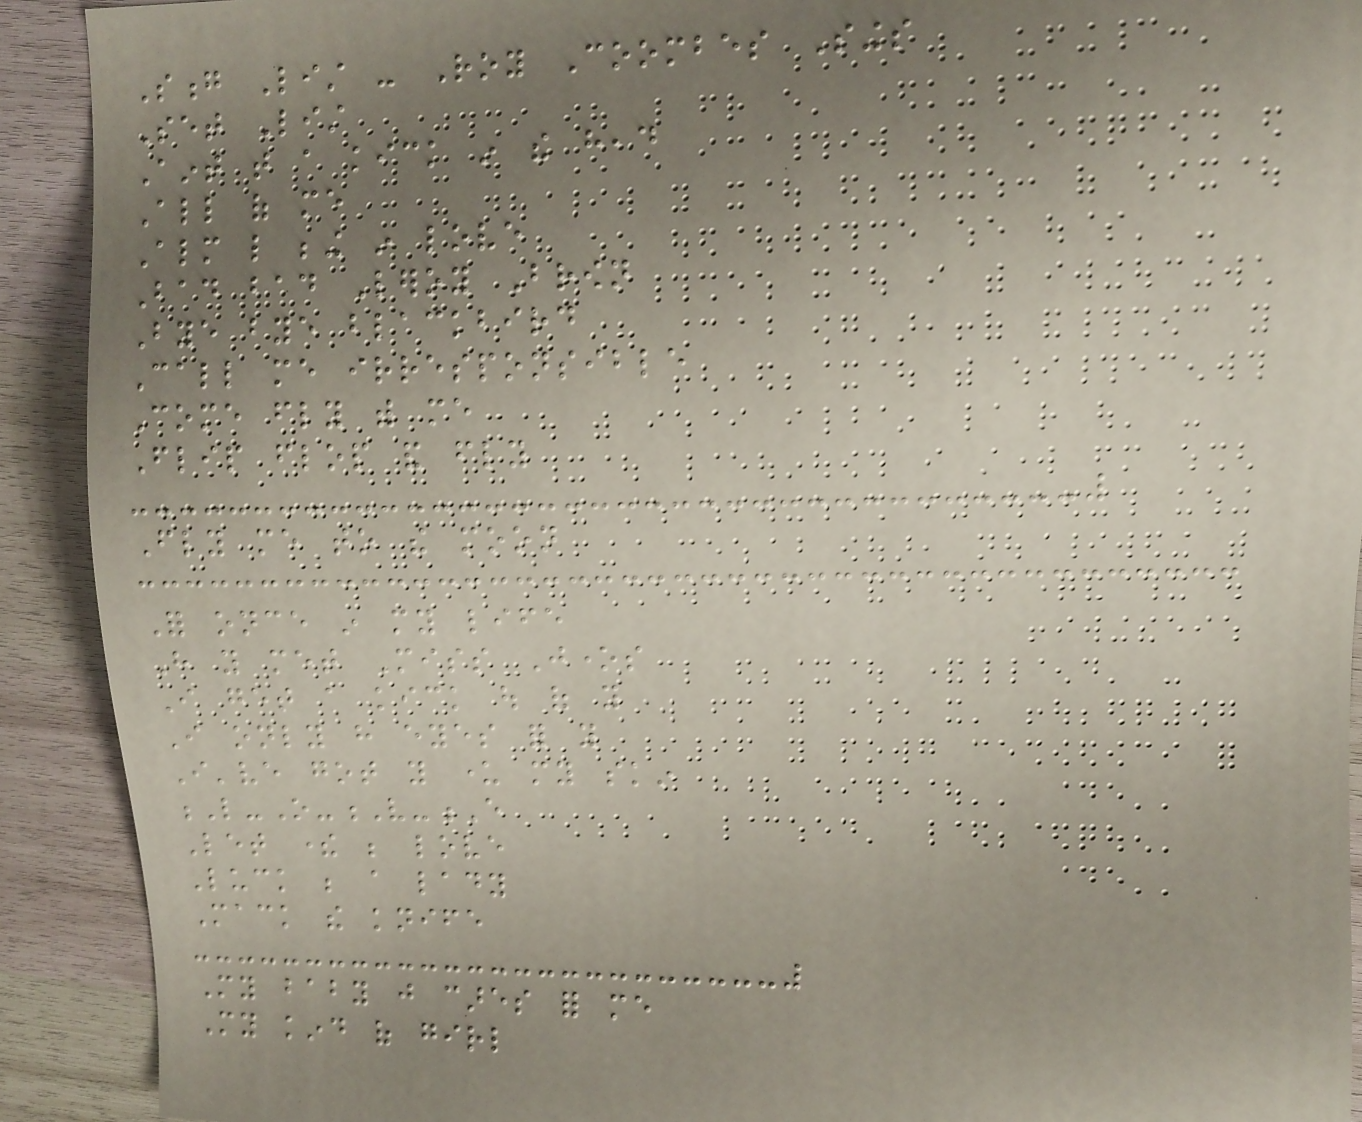Song List - Roy Coombes Sings
Set List
Aint that a kick in the head
All of me
Almost like being in love
Bad bad Leroy Brown
Bye bye blackbird
Call me irresponsible
Come fly with me
Flip flop and fly
Fly me to the moon
For once in my life
Have you met Miss Jones
I get a kick out of you
I only have eyes for you
I've got you under my skin
L-O-V-E
Let there be love
Luck be a lady
Mack the knife
My baby just cares for me
My kind of girl
